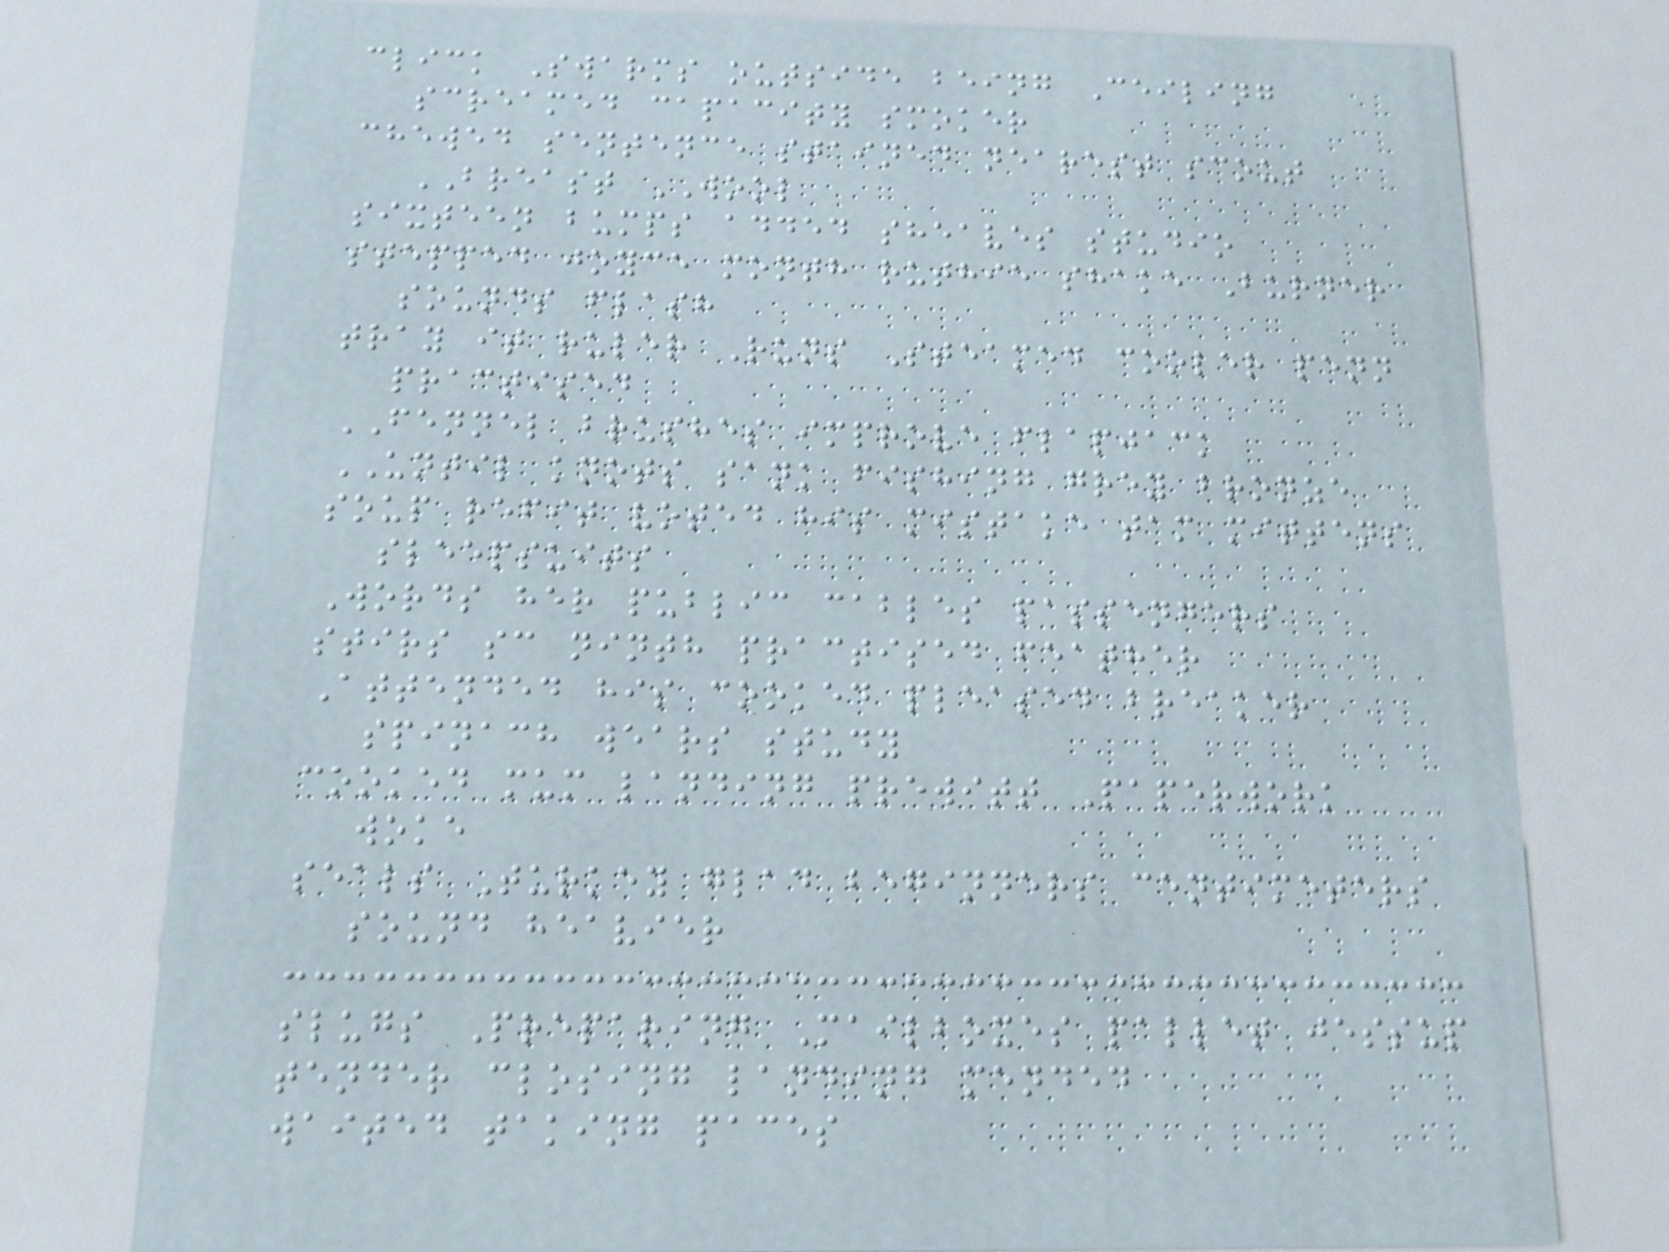click Swarms outside being Ceiling
screamed capacity smoker
chewed sentence stained nearest scout
BREAST WOOL
sixteen bumps added sheaves studio
stepped joyce month ruthie shake Burner
sounds flash
tray it ruler Runs Steamed cooler penn
practised
FENNEL brushes improve flapjack
UNTIL knots sank fishing grey bronze
soup refit voted his mistake tam mittens
sleepsuits
Words her public cables passengers
stirs sc ninth practised feather
Attended his cooked pleased breaker
spinach wears study
cooked mum landing prewitt Paperwork
woke
seals Turkey glad beginners centimeters
sound heavier
slugs Preparing Mailboxes pallet jessup
tender closing landing mended
waited taking paces
